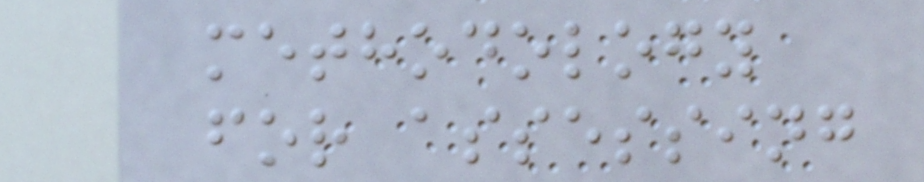methodology
for assessing
